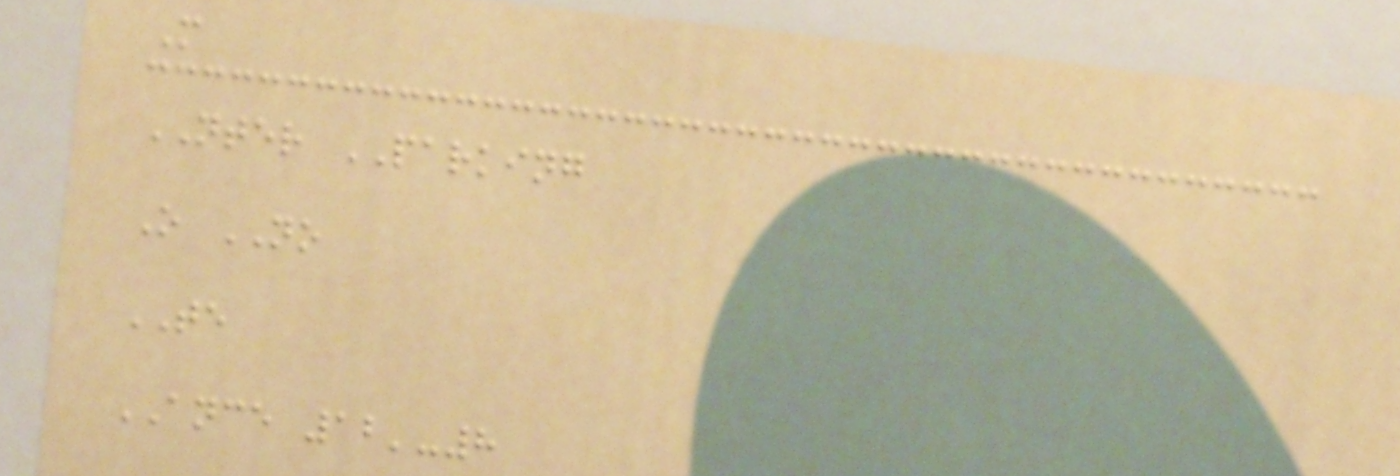M
NTER PARKING
O NO
TE
ANCE 12'-8
